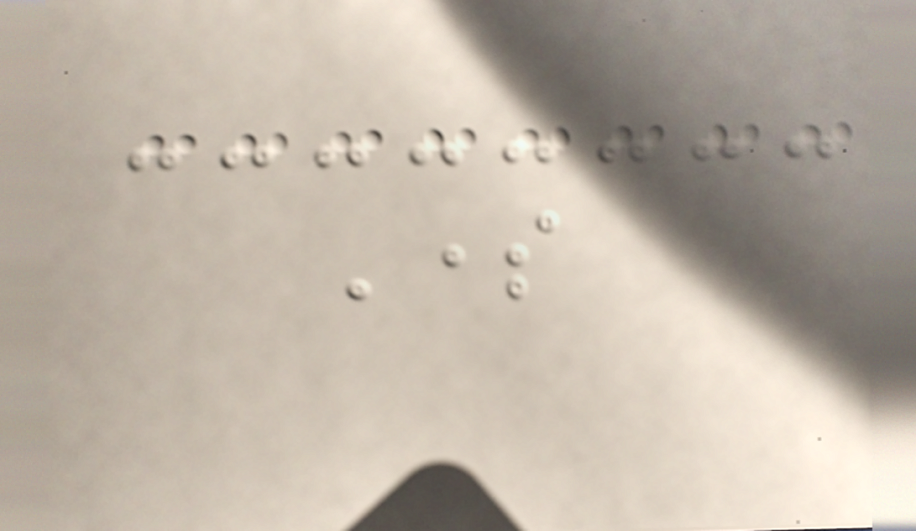Some
